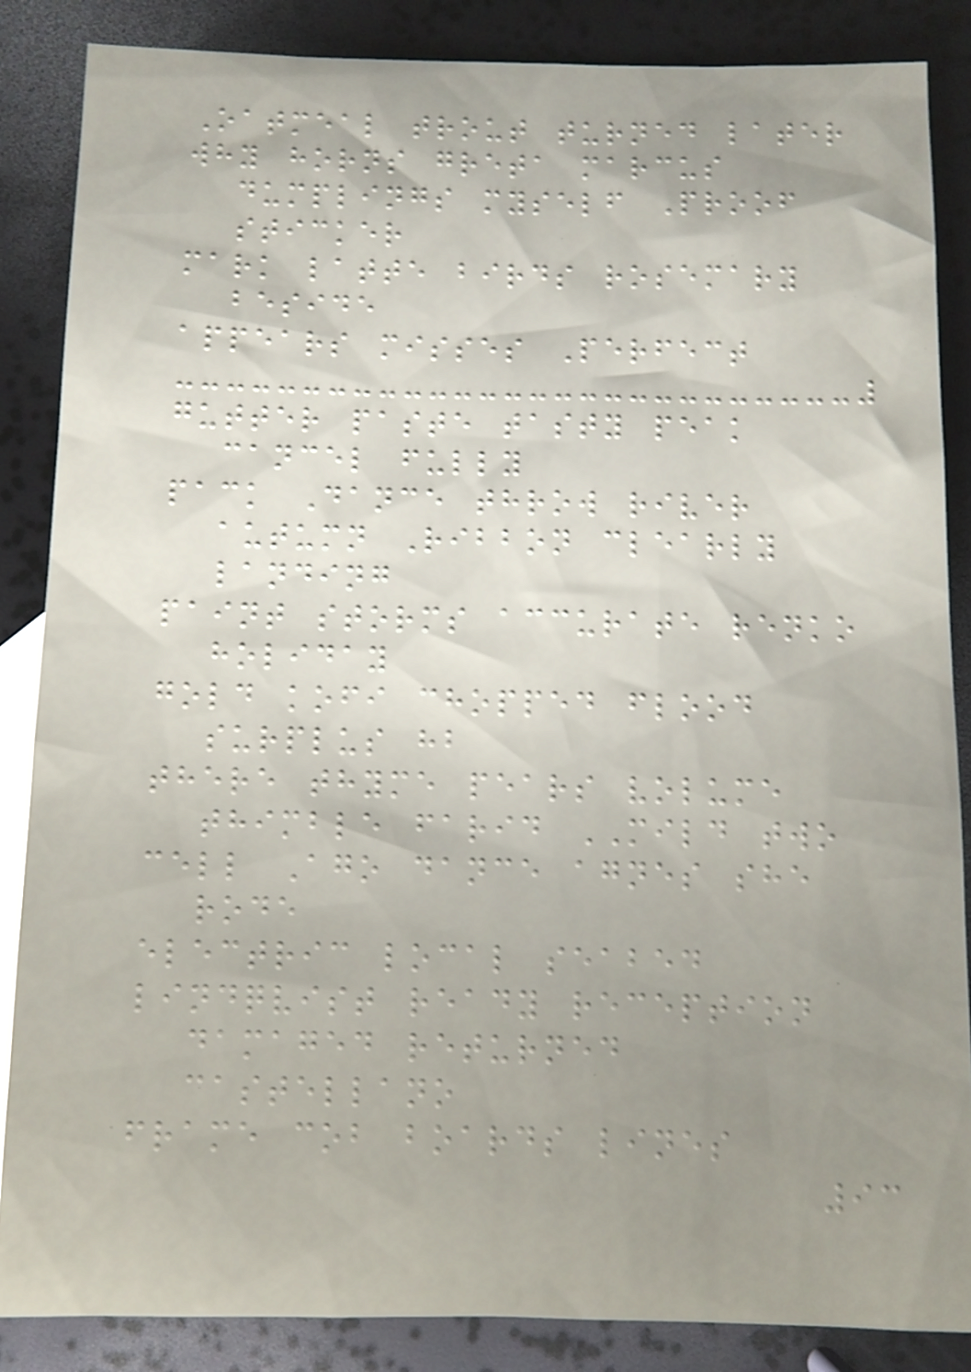Oatmeal trout turned later
why horns greta marcus
dumplings myself Proof
sticker
mark latte birds rosemary
beside
appears misses Perfect
gutter paste tasty peak
cancel fully
pack Dance throw river
autumn Ribbon clearly
landing
paint storms accurate renko
holiday
gold kofi chopped flood
surplus hb
there thyme pears volume
thimble farid MILD two
cell Ago dance agnes she
rode
electric local seabed
lindqvist ready reception
damaged returned
castellano
frame cob boards lines
93
